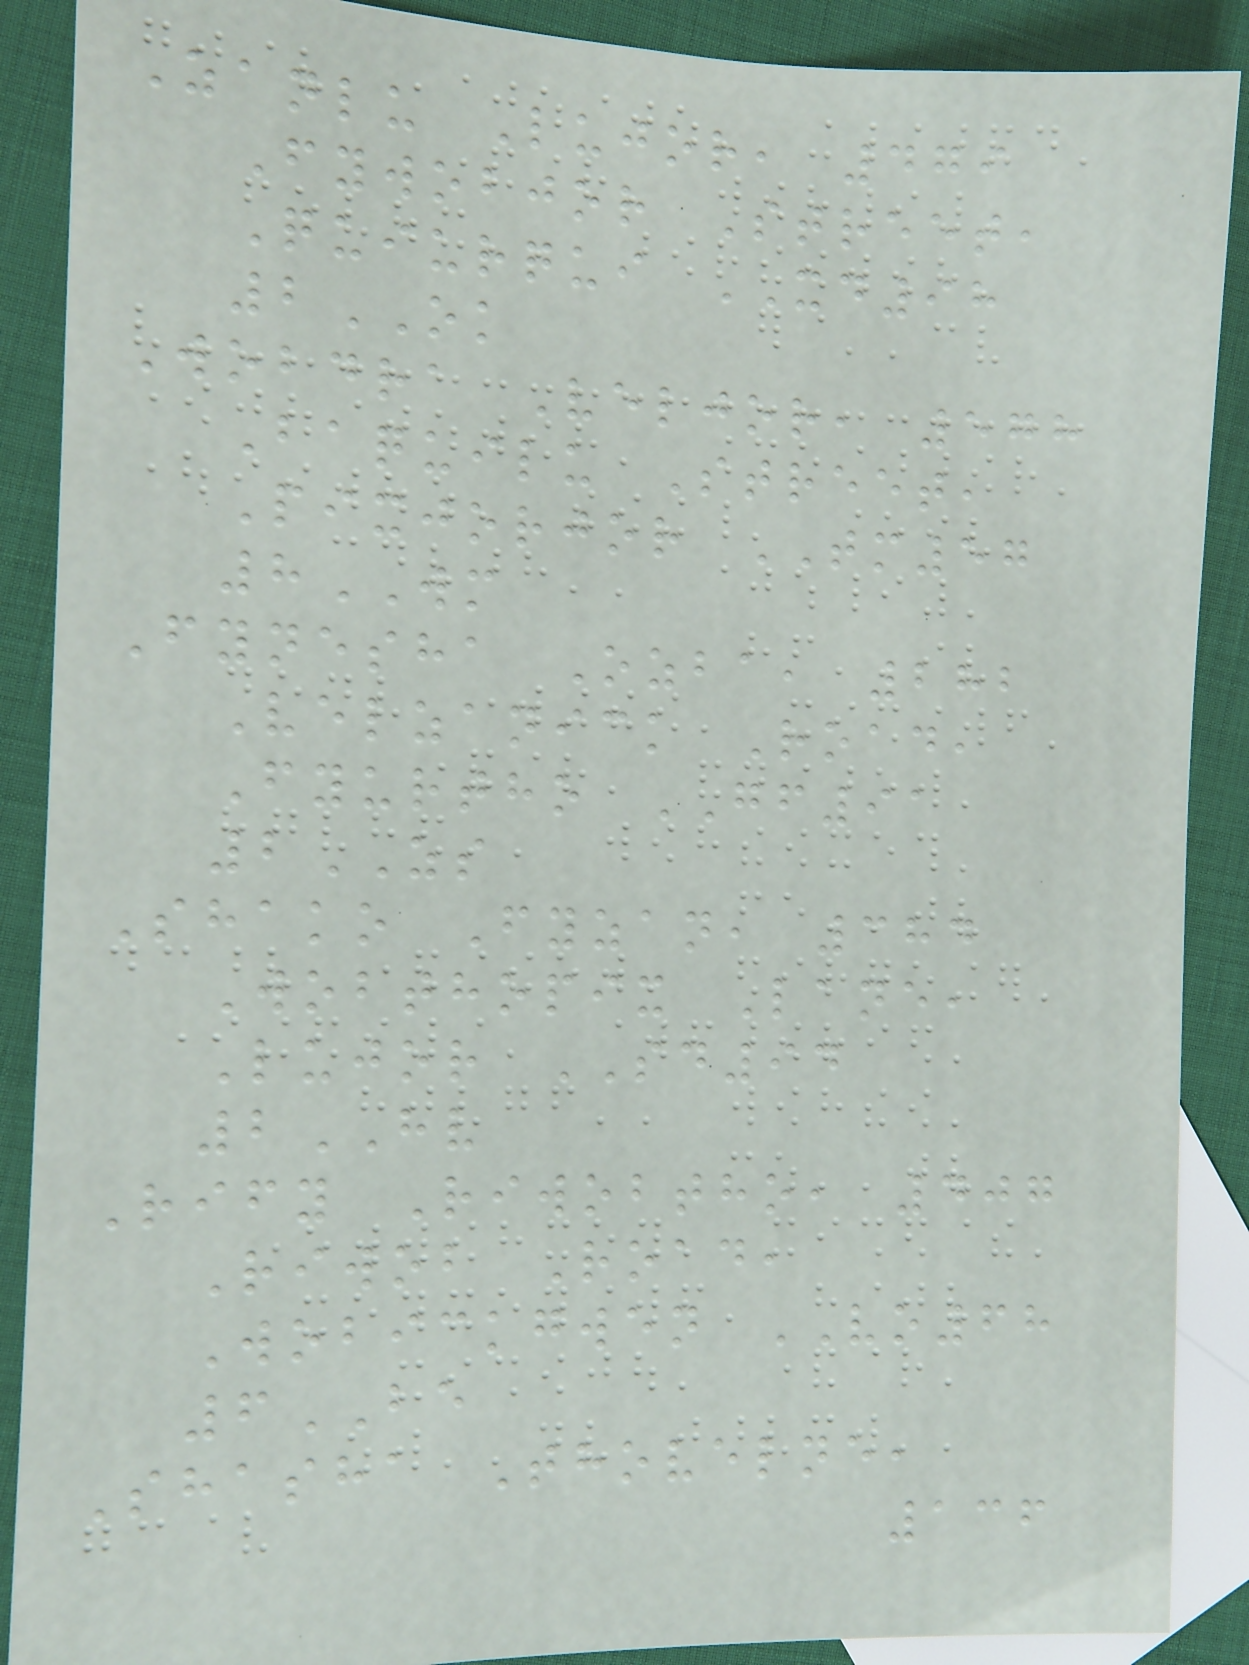Zanlu Lujor, 479
Fywobjor Street,
Quiurqui XD98
2OK
Wobdra Veljor, 578
Baquilu Street,
Pixjorjor TM57
8WM
Fynesha Ozba, 282
Velzanick Road,
Fyurtho GF91
2ZS
Shako Fyzan, 384
Wobthopix Lane,
Lujor SD94
2HV
Rify Riwobtho, 407
Riwob Road,
Wobickgwen VO68
6BE
Shasha Thovelne,
136
